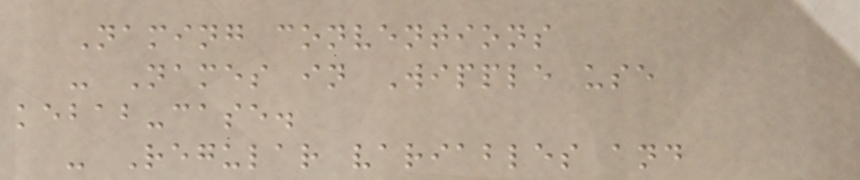Naming conventions
- Names in Wipple use
kebab-case.
- Regular variables and
